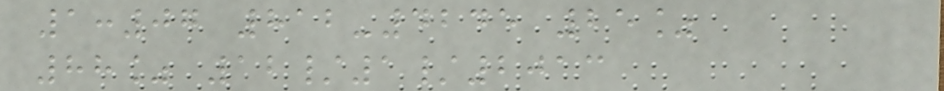1:07 812-4245 25%
88% 12/1/2013
